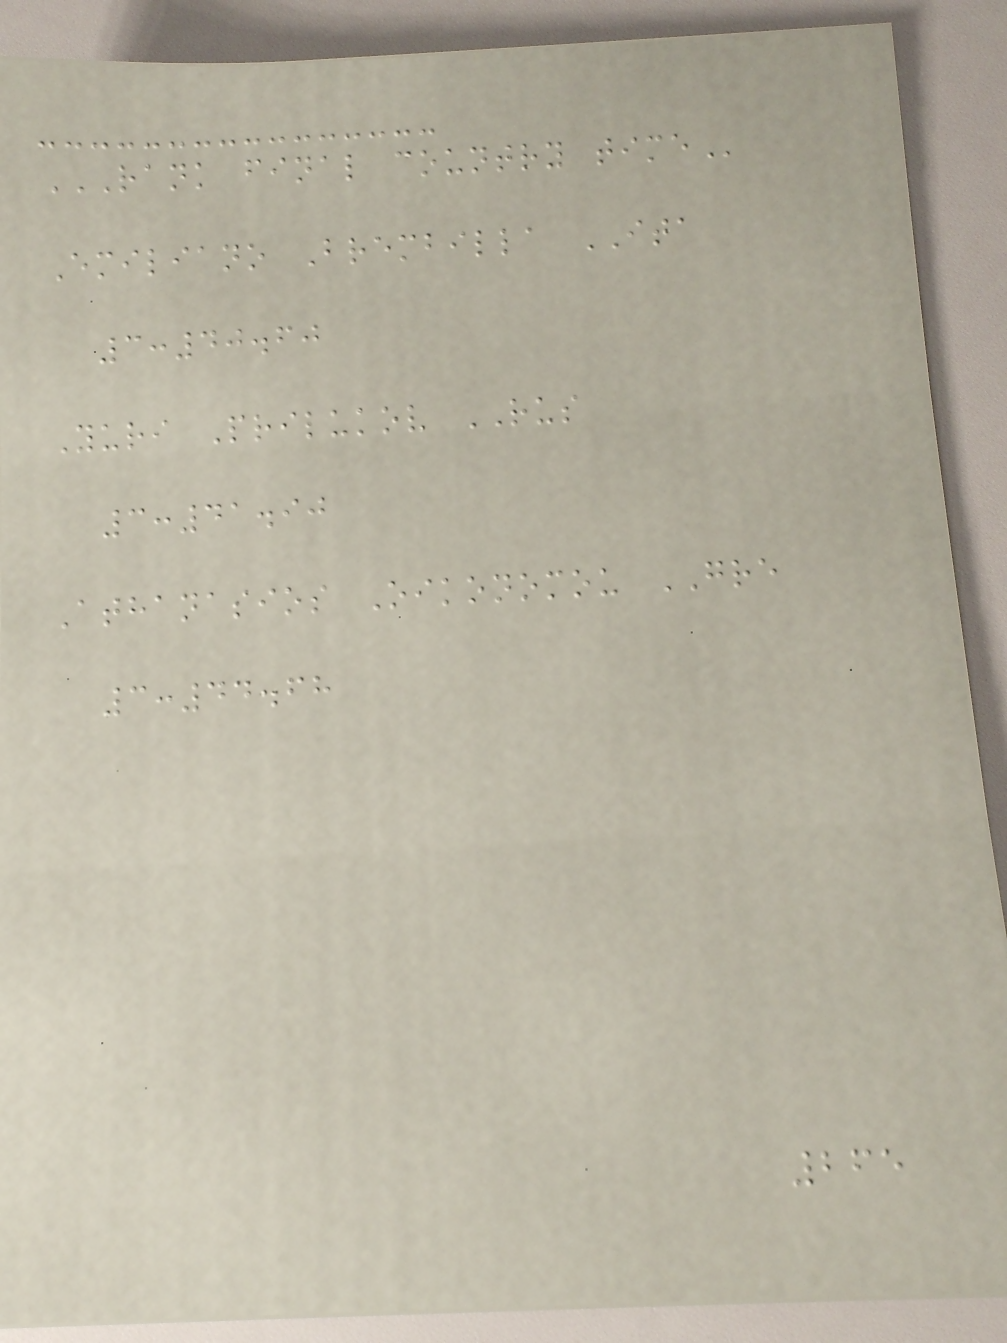RANK FINAL COUNTRY TIME
Emiliano Brembilla ITA
3:40.60
Yuri Prilukov RUS
3:41.90
Athanasios Oikonomou GRE
3:44.68
265
